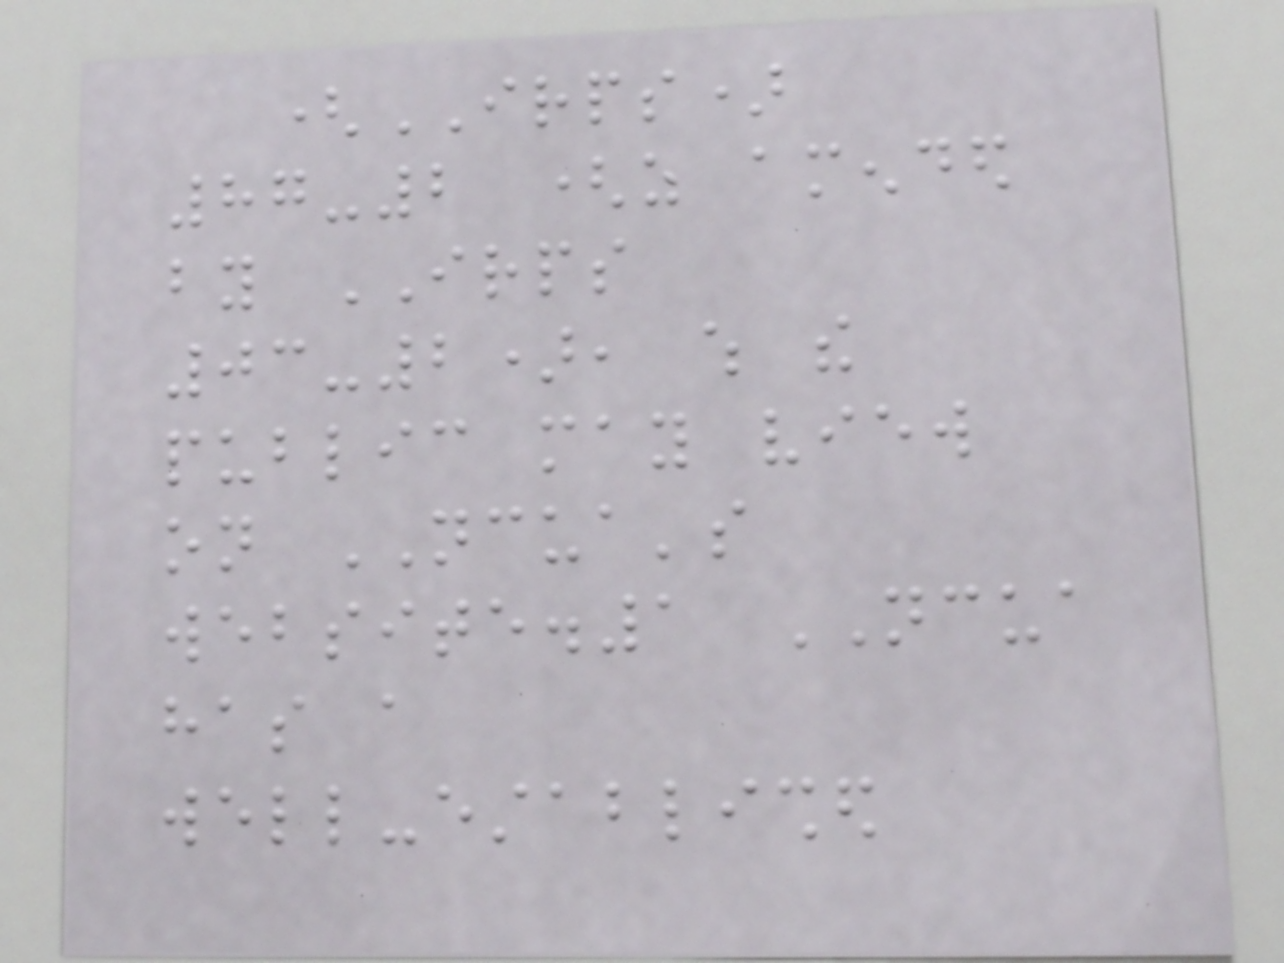(IRPS)
87-2 (as amended
by IRPS
03-2), which the
public may view
on NCUA's
website.1 NCUA
has a
well-established
